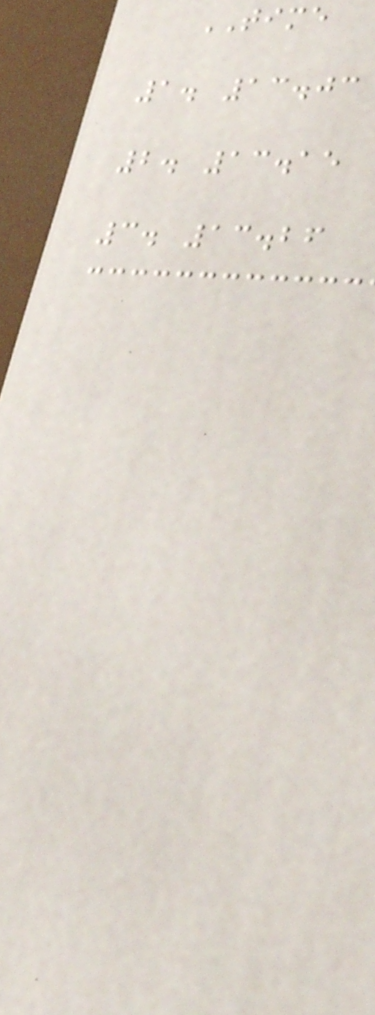TIME
1. 13.03
2. 13.15
3. 13.26
